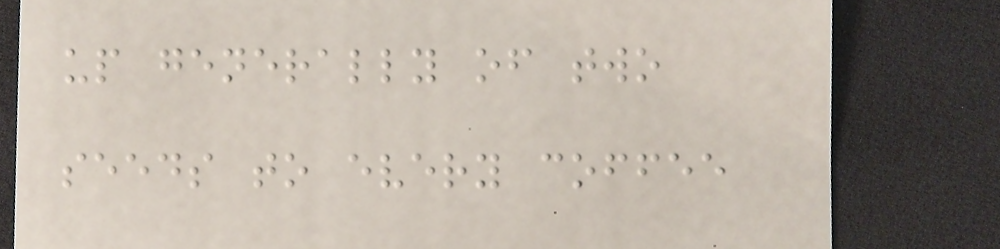up generally of two
seeds to every coffee
